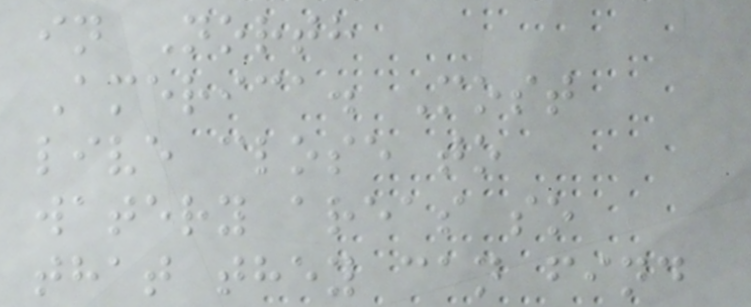in North
America. Most
live close to
watery areas so
that they can find
